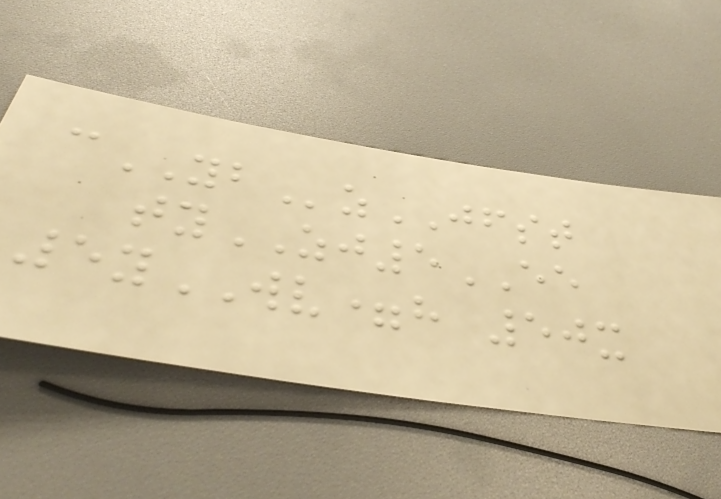cYBzJFST
tyZJ5EE
5yWV=h 50x
